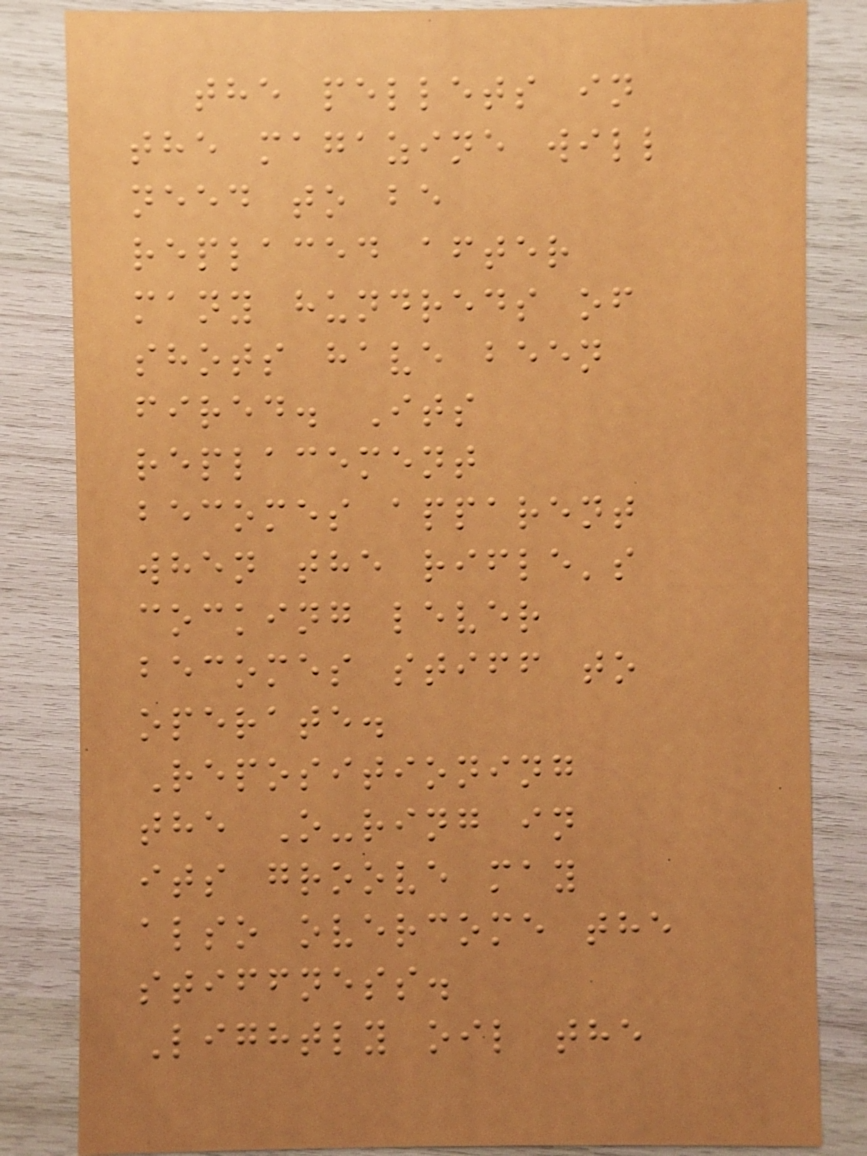the pellets in
the magazine will
need to be
replaced after
many hundreds of
shots have been
fired. Its
replacement
becomes apparent
when the rifle's
cocking lever
becomes stiff to
operate.
Repositioning
the O-ring in
its groove may
also overcome the
stiffness.
Lightly oil the
